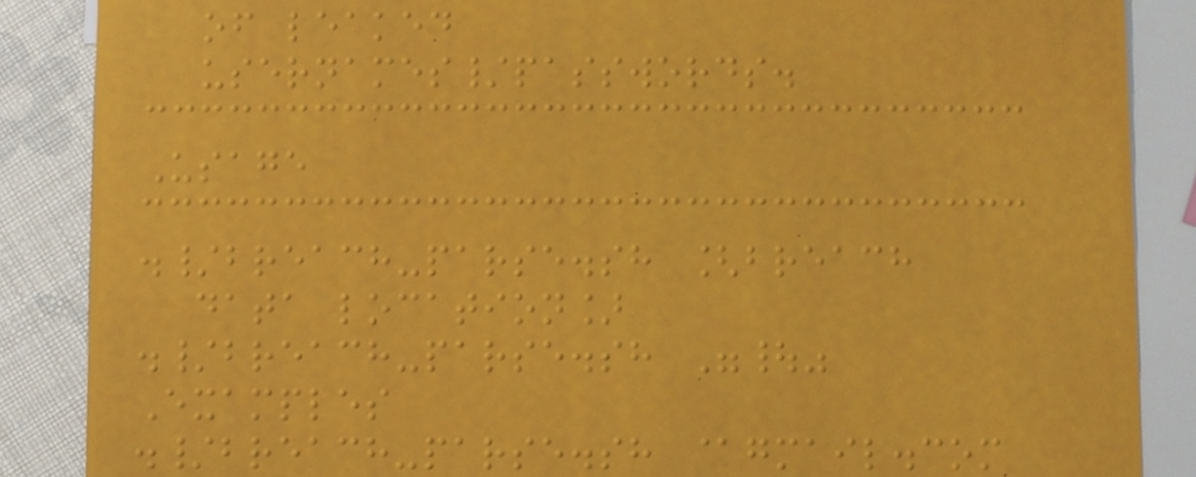of leaked
usernames/passwords.
Usage
./breach-parse.sh [breach
data location]
./breach-parse.sh "|"
Examples
./breach-parse.sh @gmail.com
